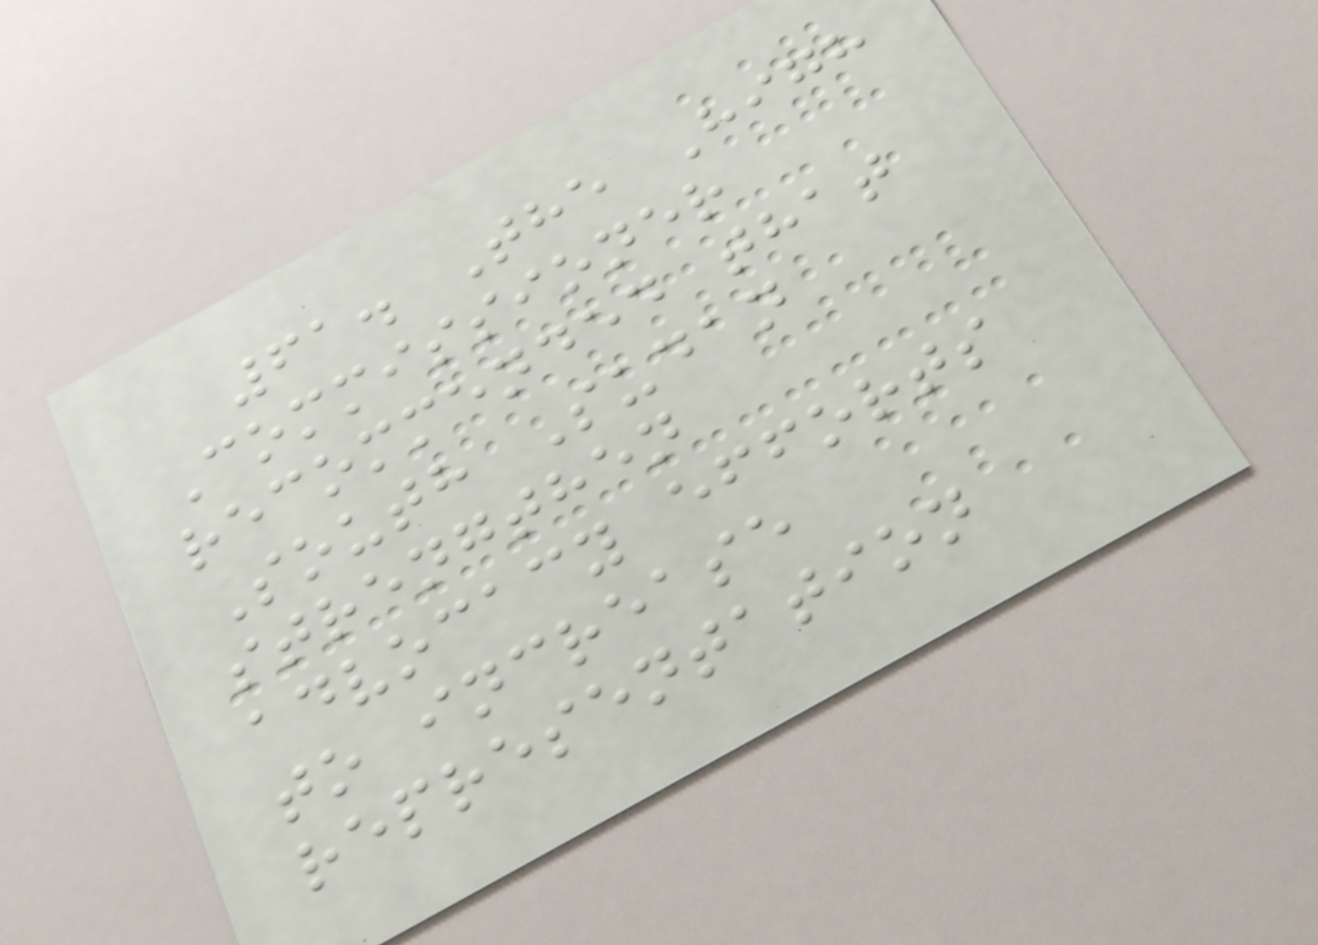61. The High
Commissioner
recommended that
South Sudan
strengthen
advocacy efforts
to increase
representation
